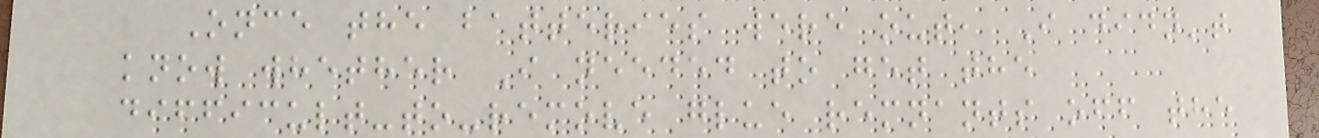Once the batteries were out, I didn't
know whether I needed to get the
difficult-to-remove glue remnants off the
